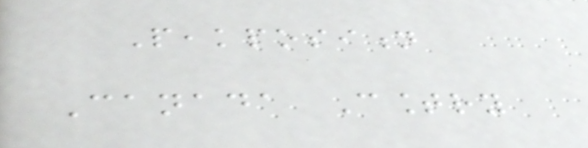Peakposition
Canada Country
